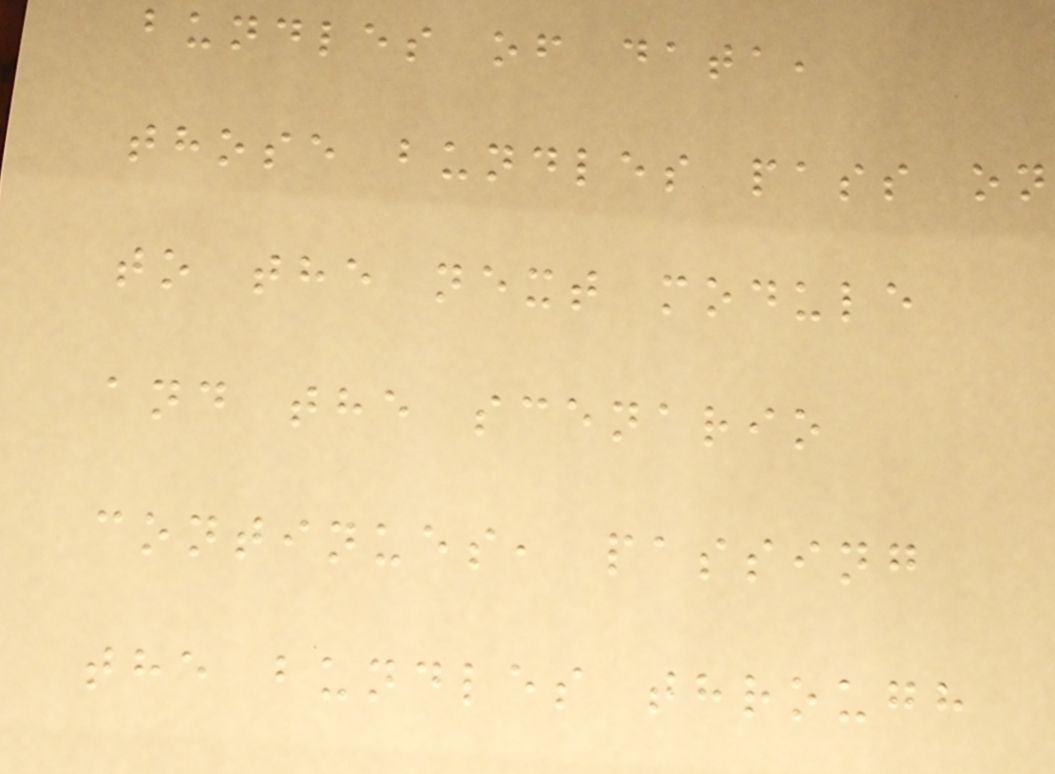bundles of data,
those bundles pass on
to the next module
and the scenario
continues, passing
the bundles through
